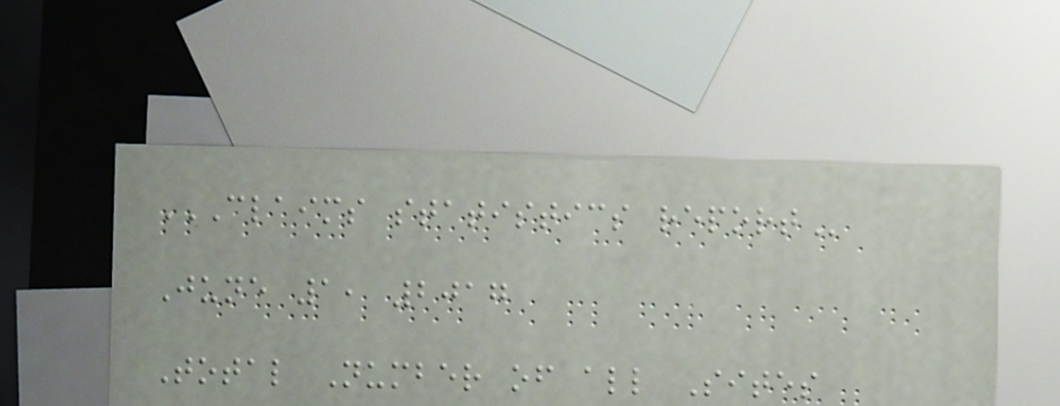CLAIMS STATISTICS REPORT
June 1, 2017
Total Number of all Sites
